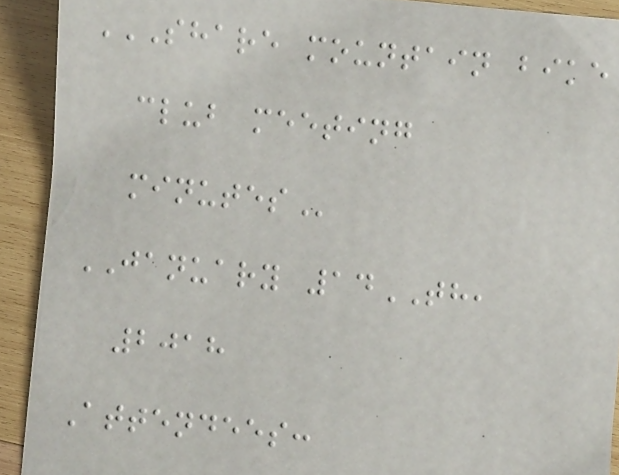SHARE MOUNTAIN BIKE
CLUB MEETING
MINUTES
JANUARY 14TH,
2018
Attendees:
